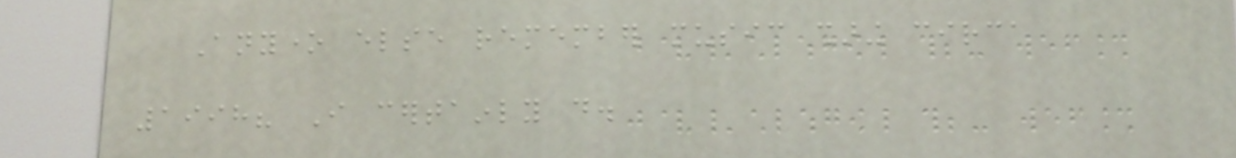Anyone else remember music sharing circa
1998? I certainly do.
